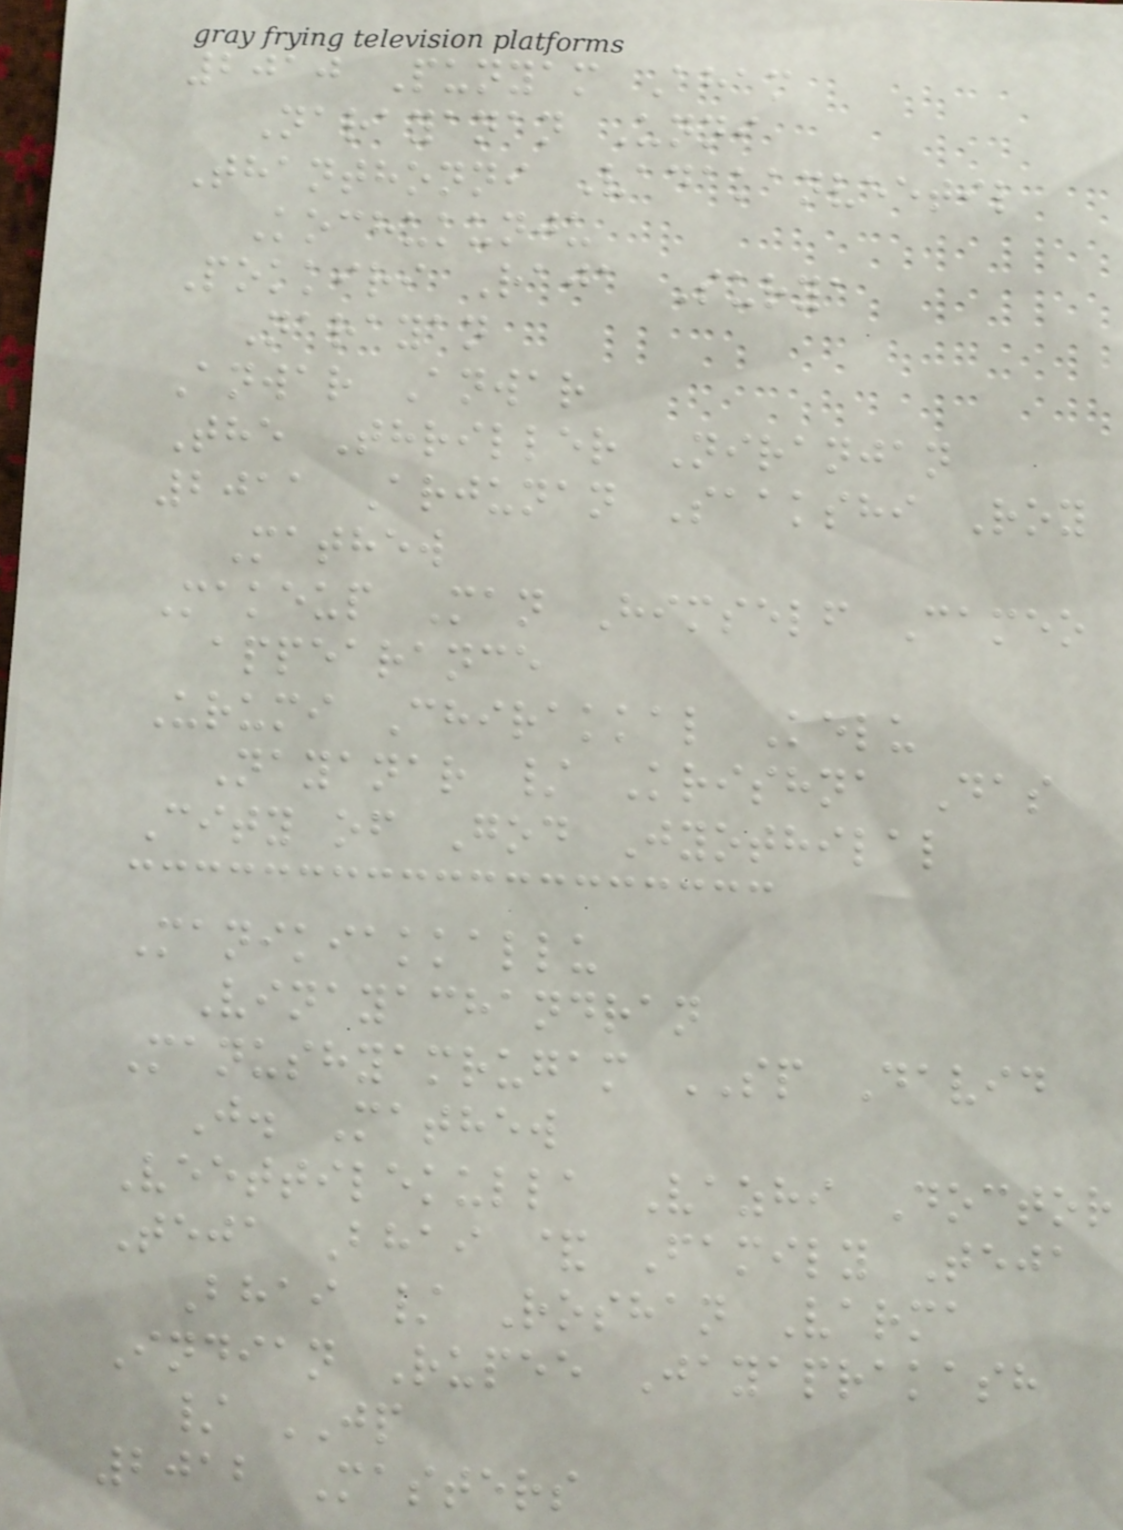2010 Punyam Aham
Narayanan Unni
Thanthonni Vadakanveetil
Kochukunju
Pokkiri Raja Surya
Narayan
Anwar Anwar
The Thriller Niranjan
2011 Arjunan Saakshi Roy
Mathew
Makeup Man Himself Cameo
appearance
Urumi Chirakkal Kelu
Nayanar / Krishna Das
City of God Jyothilal
Manikiakkallu
Vinayachandran
Manushyamrugam SP David
J. Mathew
Veettilekulla Vazhi Doctor
Teja Bhai & Family Teja
Bhai / Roshan Varma
Indian Rupee Jayaprakash
/ JP
2012 Masters
